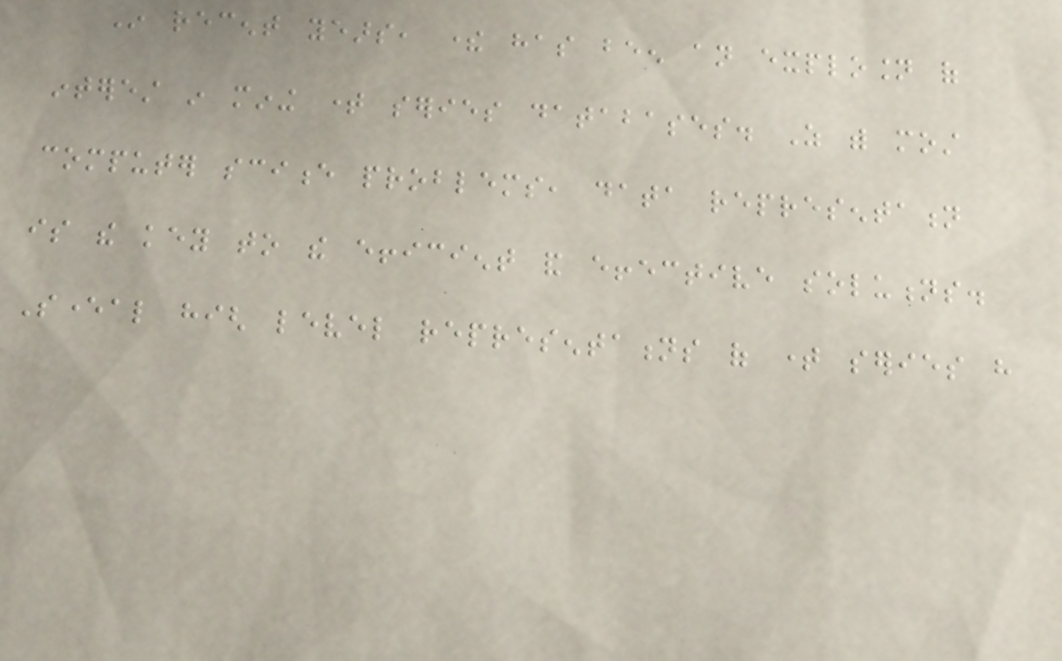In recent years, there has been an explosion of
interest in mining time series databases. As with most
computer science problems, data representation
is the key to the efficient and effective solutions.
Several high level representations of time series have
